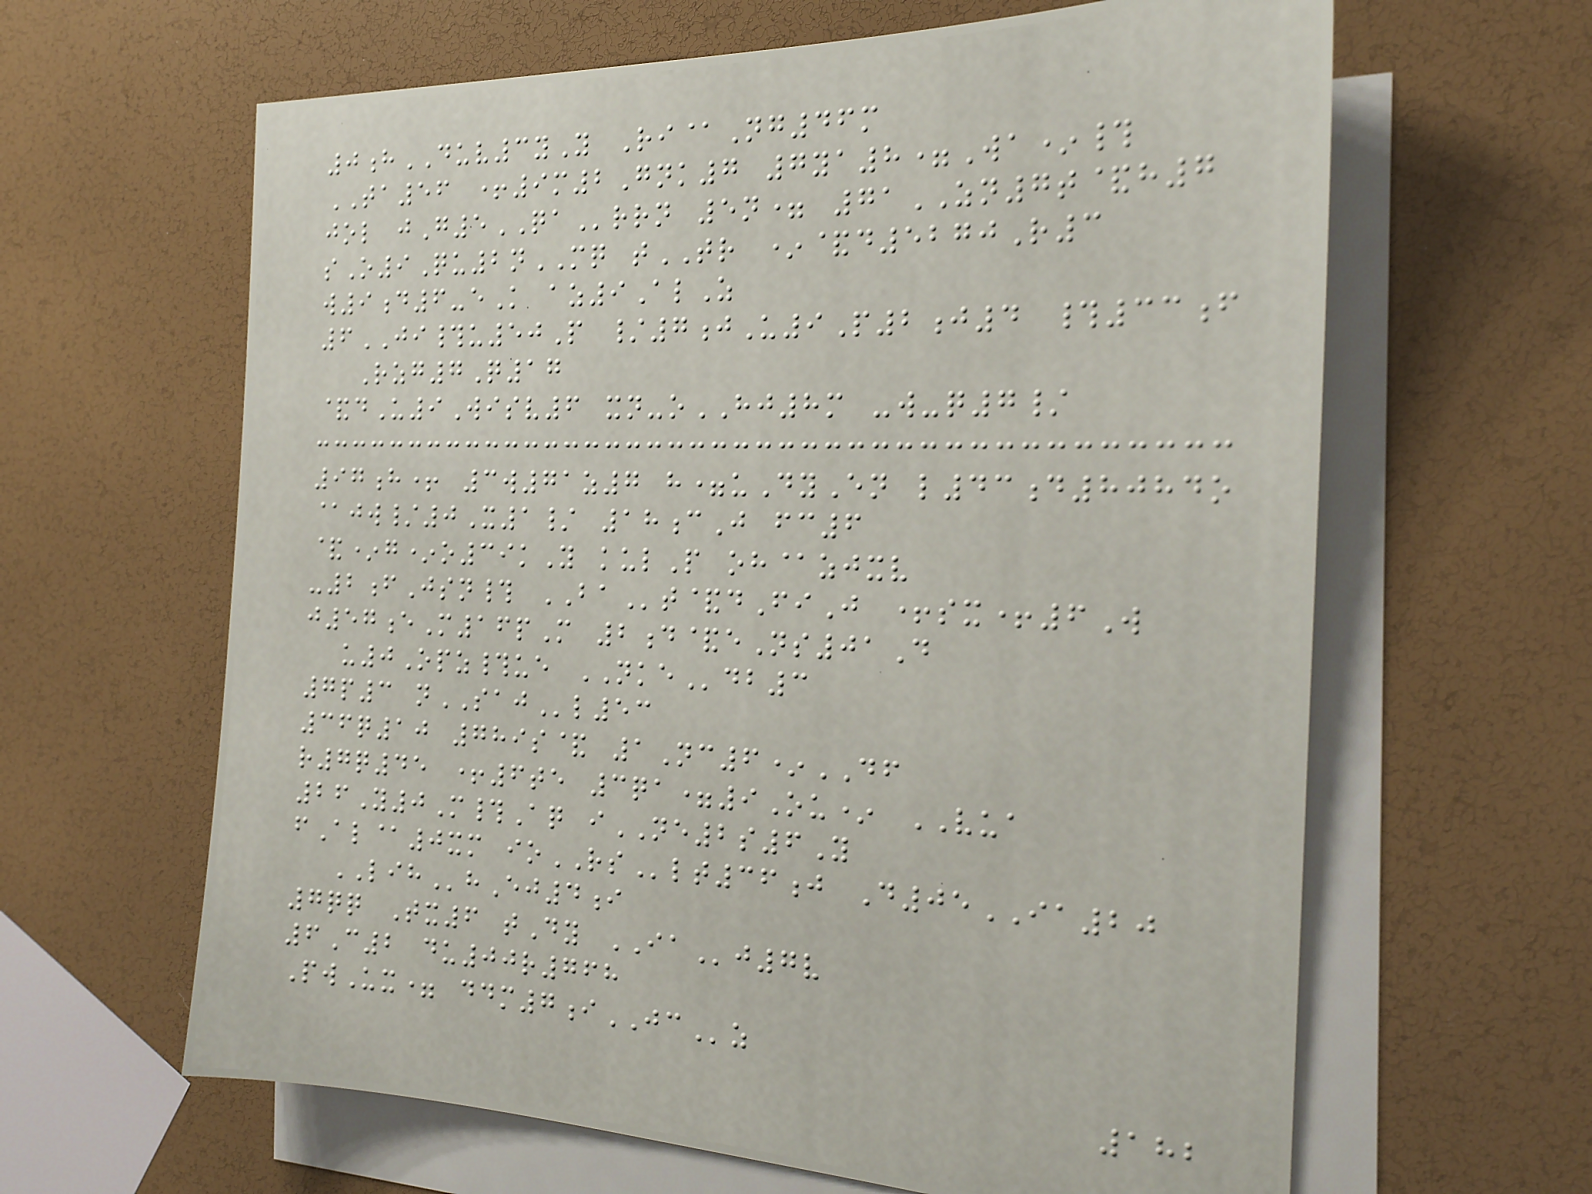0hDUV3yY Ri@Ng46m
TA56 +9m2Gnk7 7ya8=Wa*#
jol jG5QArrn 5n= 71ZN7t&h7
sO9Qu2nMQ tTR *&d5270R3
w9d6-eK az9AlZ
6JI#u50P /7jU9P2j4 #33f
Rzg7Q17
&dU9Wisv6 xn-oHJ8m -w-q7/
97h+ 3w71z7 h=uDyEn l43d8084o
@jw/0X1/ 18cJ fc6
&*g*o39kY kulP oh@zjxv
-2fJsn# BAt&dFiJ +sx+6W
j57eM16pM 2d&eNs01D
u0Opz#ue NKEdb3
7p3 nSAJl53
36q10 789s& 1Nc6*DF
r7q45 +6te 3qa=9Ou* VUA
26Y0M#Aq iNE2s6Y
fAl@0xm ioRSlt36j D05IA20
LIHhEj4i
7qq Tx6 tDy IAj7v
6C2 du00r768
PwUx= ddm7iJCz
182
